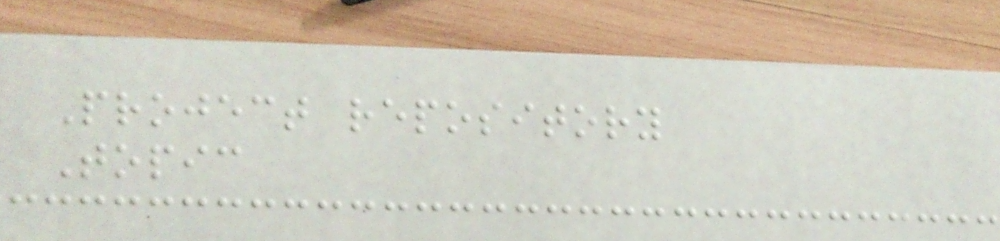Project repository
Topic
